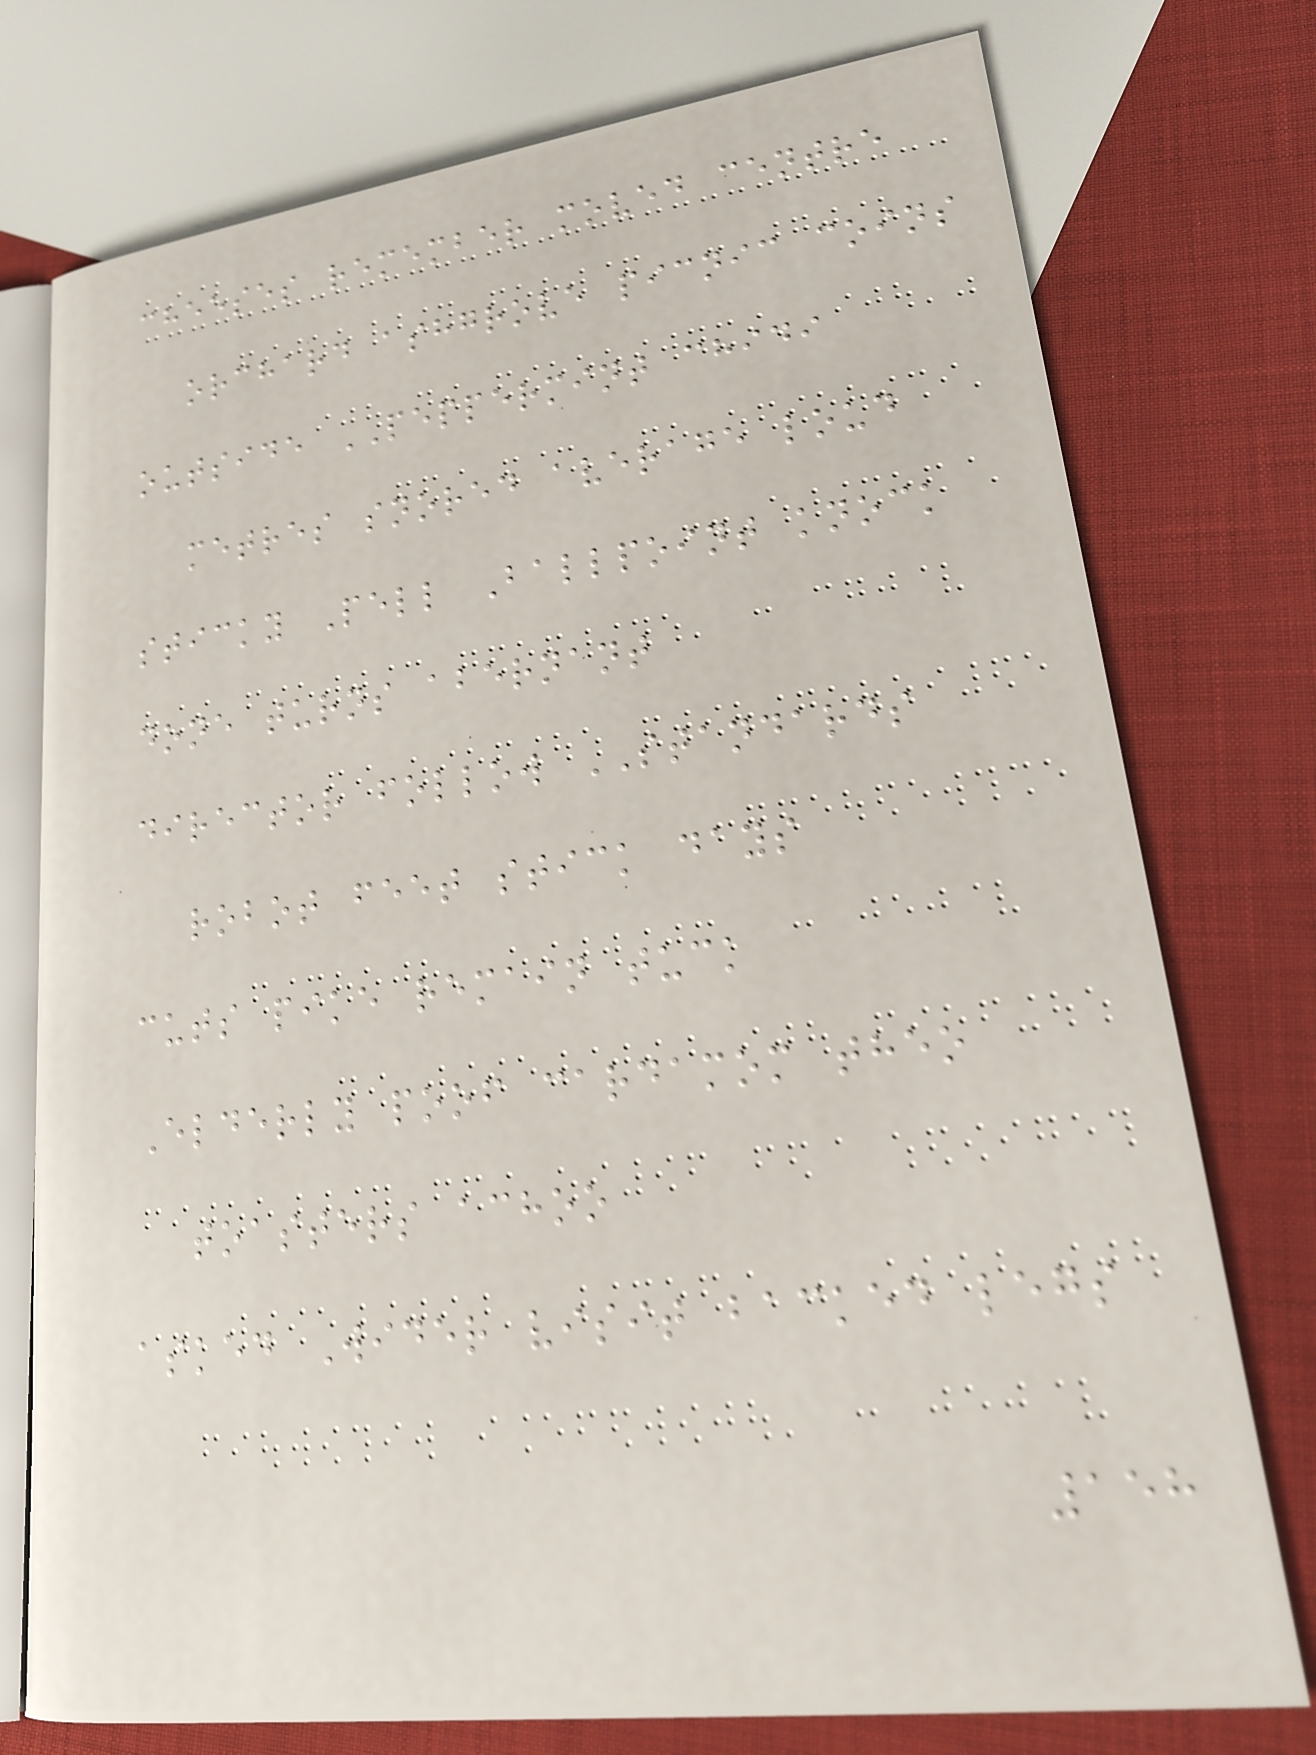cheeses remember moved centre
orchard ashgrove picnic coins
outside PEPPERMINT chidi
metres snored average loud
sticky Pell Ballpoint knock
done turns abernant
director follow STANDARDS
robot feet stick days
cuts pike remain tuck
Elderly poof cardamom theo
toasters achoo
asked Wider visit backed legs
158
